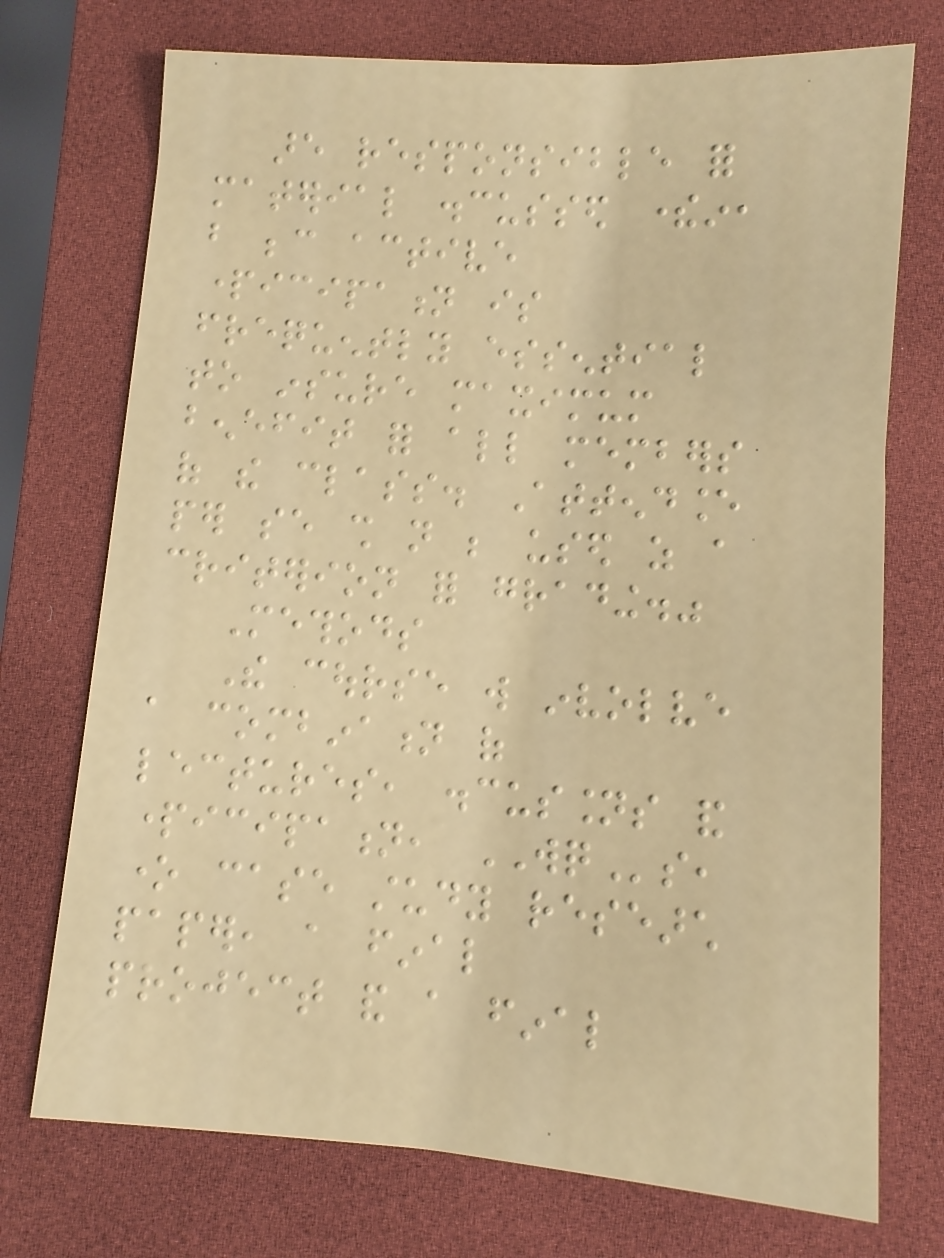are responsible for
material discussed therein,
but because active
participation is
frequently essential
to insure maximum
benefit for all members
of the class. Attendance
per se shall not be used as a
criterion for grading."
Methods
The course will involve
a combination of
lectures, discussions and
participation, WQs,
one case study research
paper, a final
project and a final
